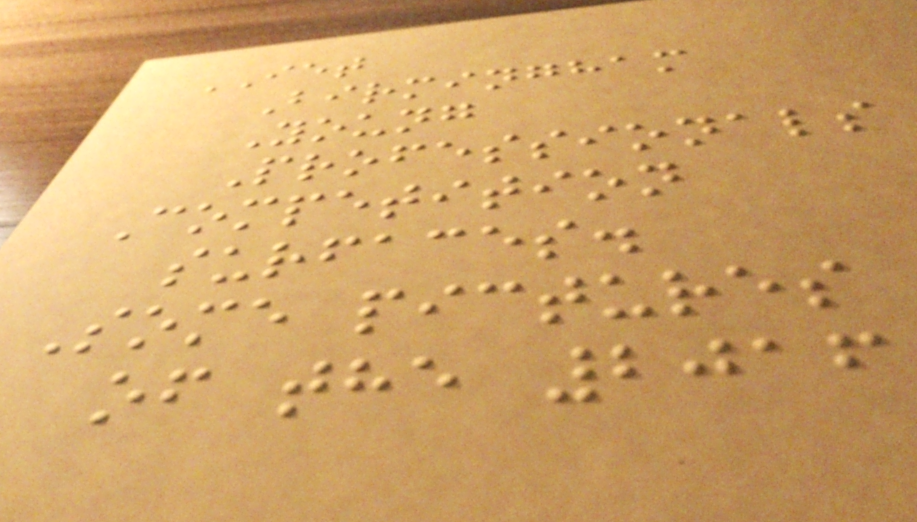IET
Birmingham
Young
Professionals
Competition
surfaces.
Some pictures
of the 2016
